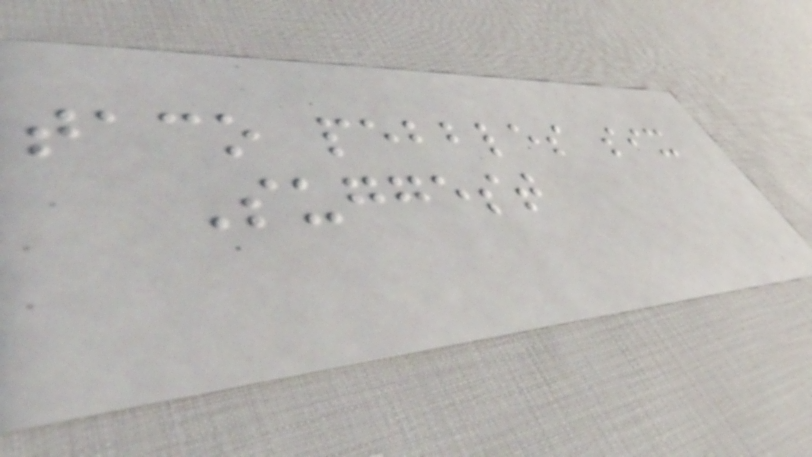taco pebbles six
Suggest
